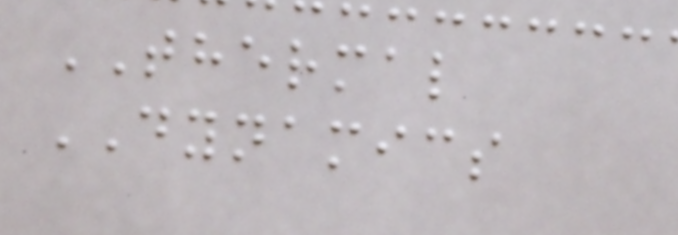THERMAL
DYNAMICS
